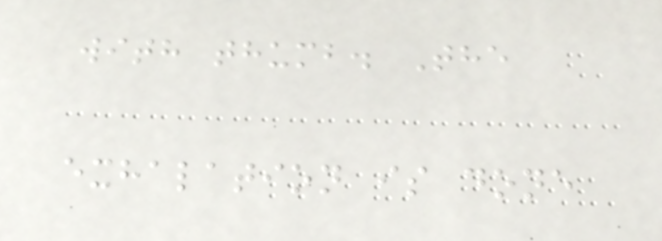with thumb. The
exhalation is done
